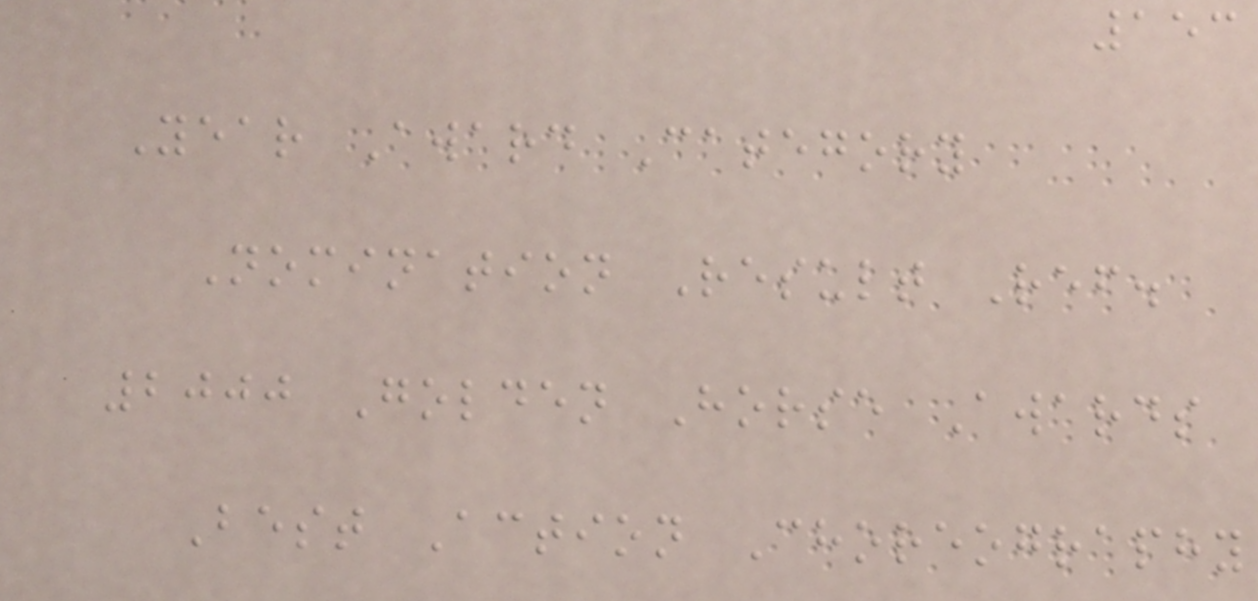153
Year Award Category
Nomination Result Ref.
2000 Golden Horse Awards
Best Action Choreography
